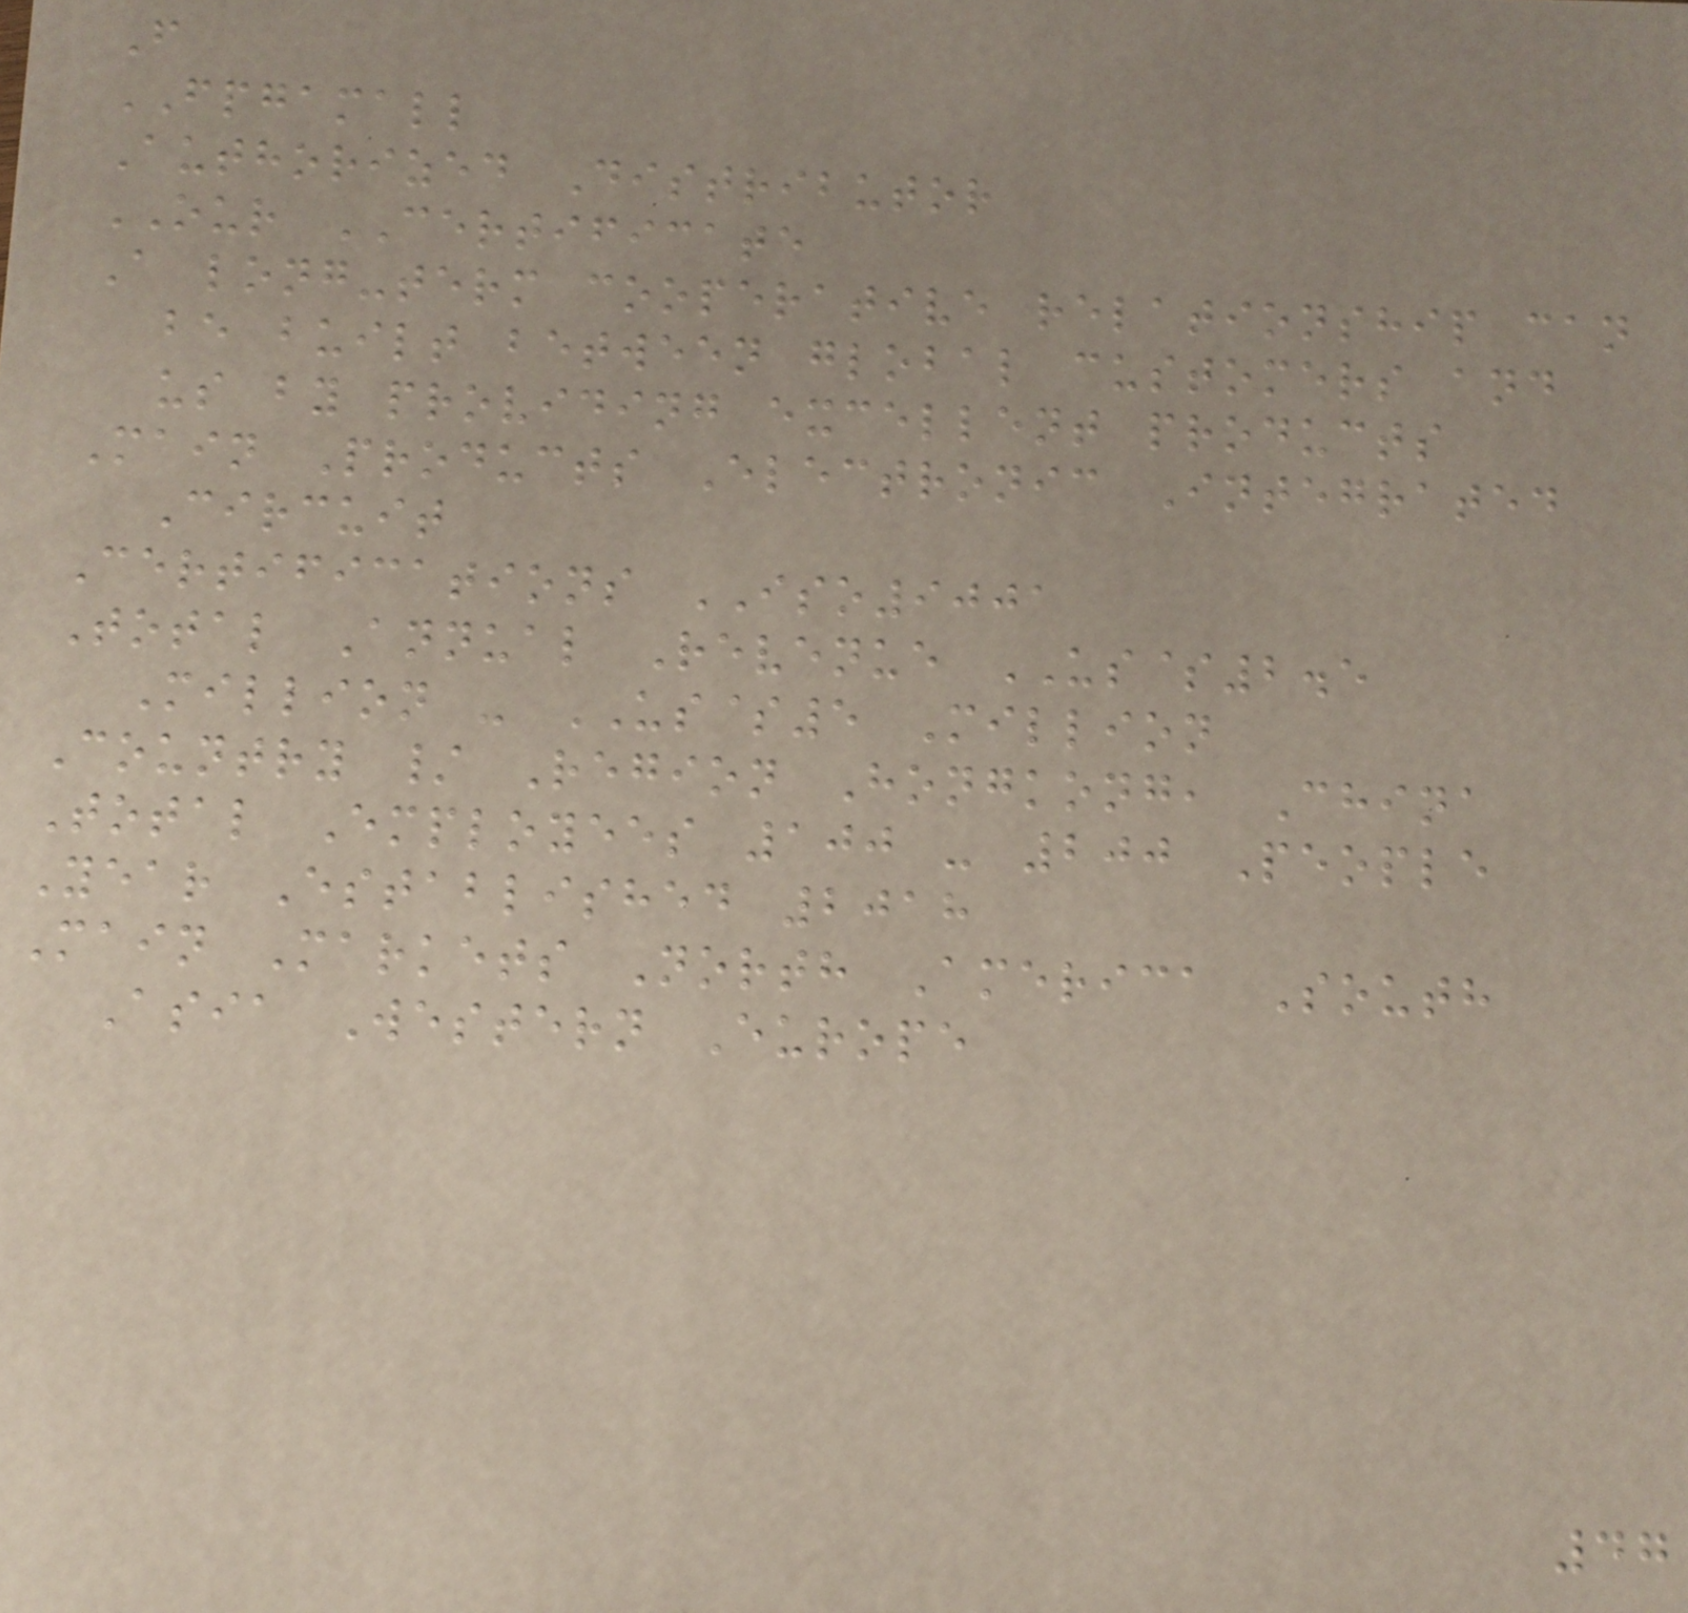F
FPGAMALL
Authorized Distributor
OUR CERTIFICATE
A long-term cooperative relationship can
be built between global customers and
us by providing excellent products
Main Products Electronic Integrated
Circuit
Certifications ISO9001
Total Annual Revenue US$2.5
Million - US$5 Million
Country / Region Hongkong, China
Total Employees 100 - 200 People
Year Established 2018
Main Markets North America South
Asia Western Europe
47
